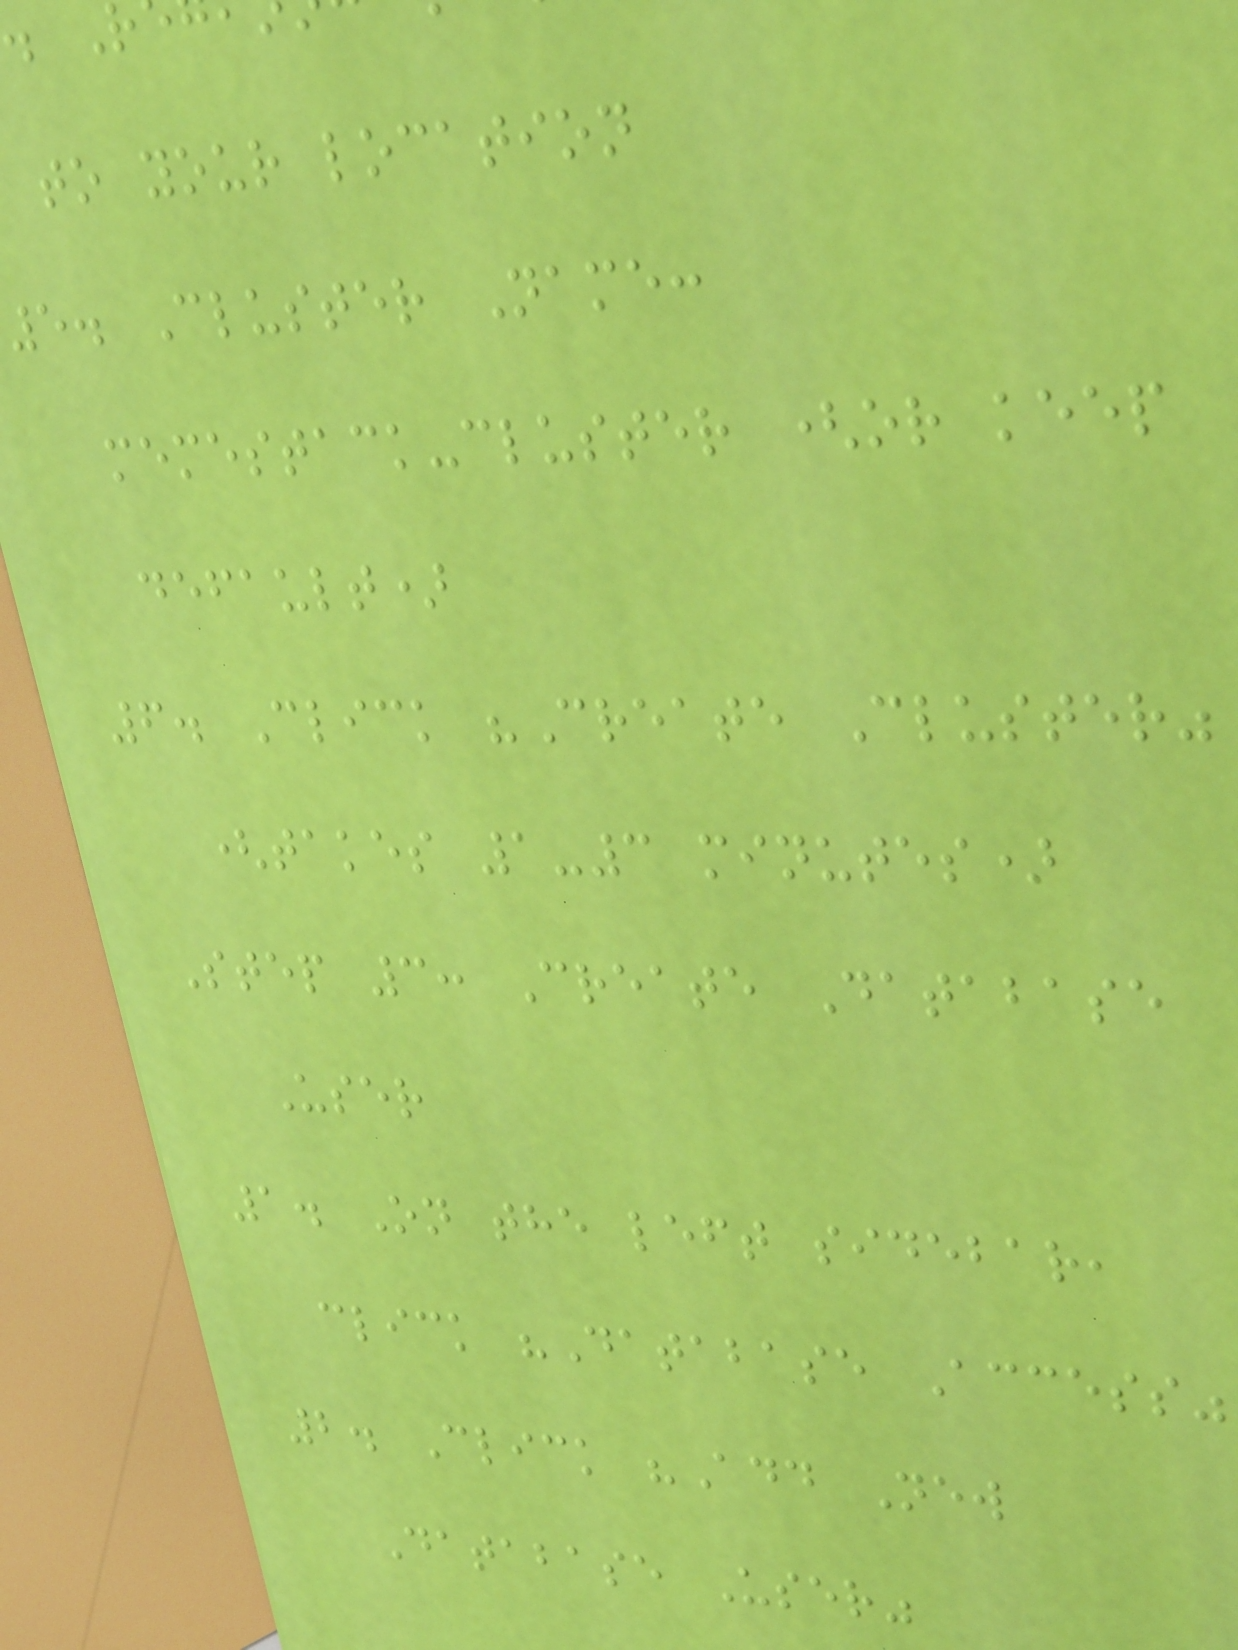to your location
5. Cluster Name:
memestack-cluster (or keep
default)
6. Click "Create Cluster"
(takes 1-3 minutes)
Step 3: Create Database
User
1. On the left sidebar,
click "Database Access"
2. Click "Add New
Database User"
